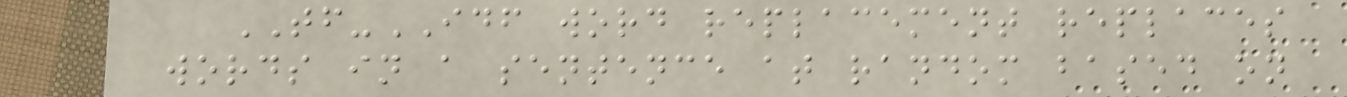TF-IDF word replacement replaces
words in a sentence at random based on
